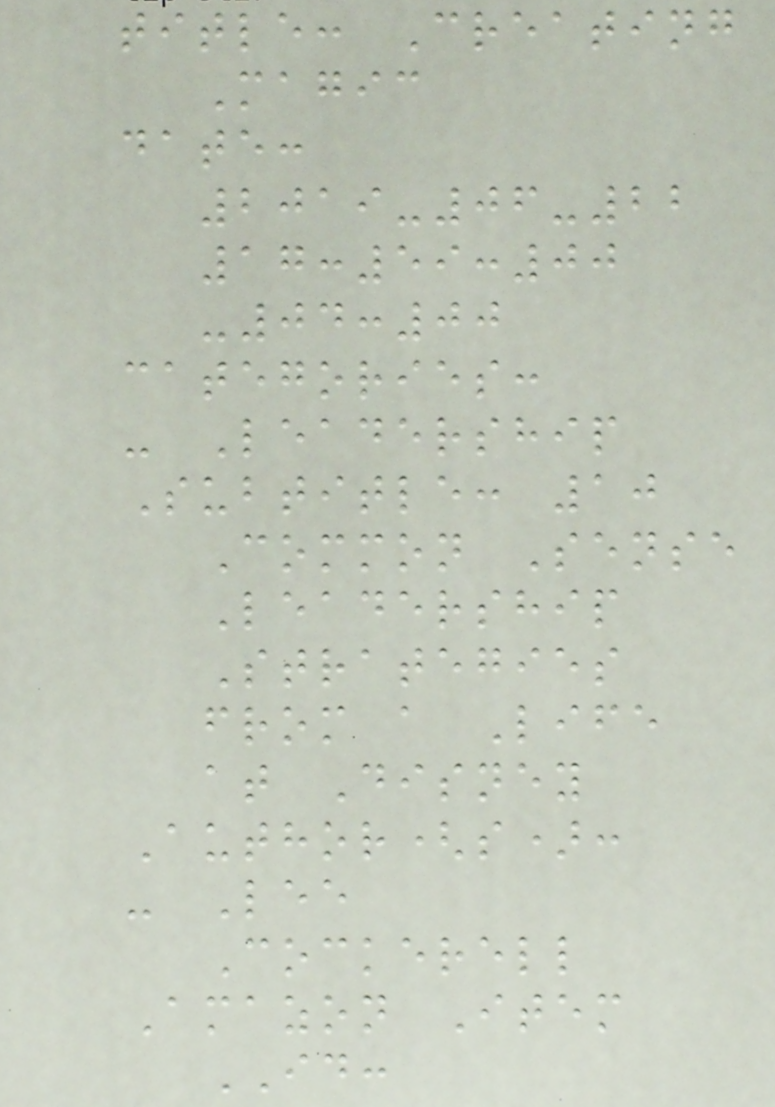title: Creating
Magic
date:
2019-06-22
17:59:00
-04:00
categories:
- Leadership
Subtitle: 10
Common Sense
Leadership
Strategies
from a Life
at Disney
Author(s):
- Lee
Cockerell
Amazon Item
ID:
